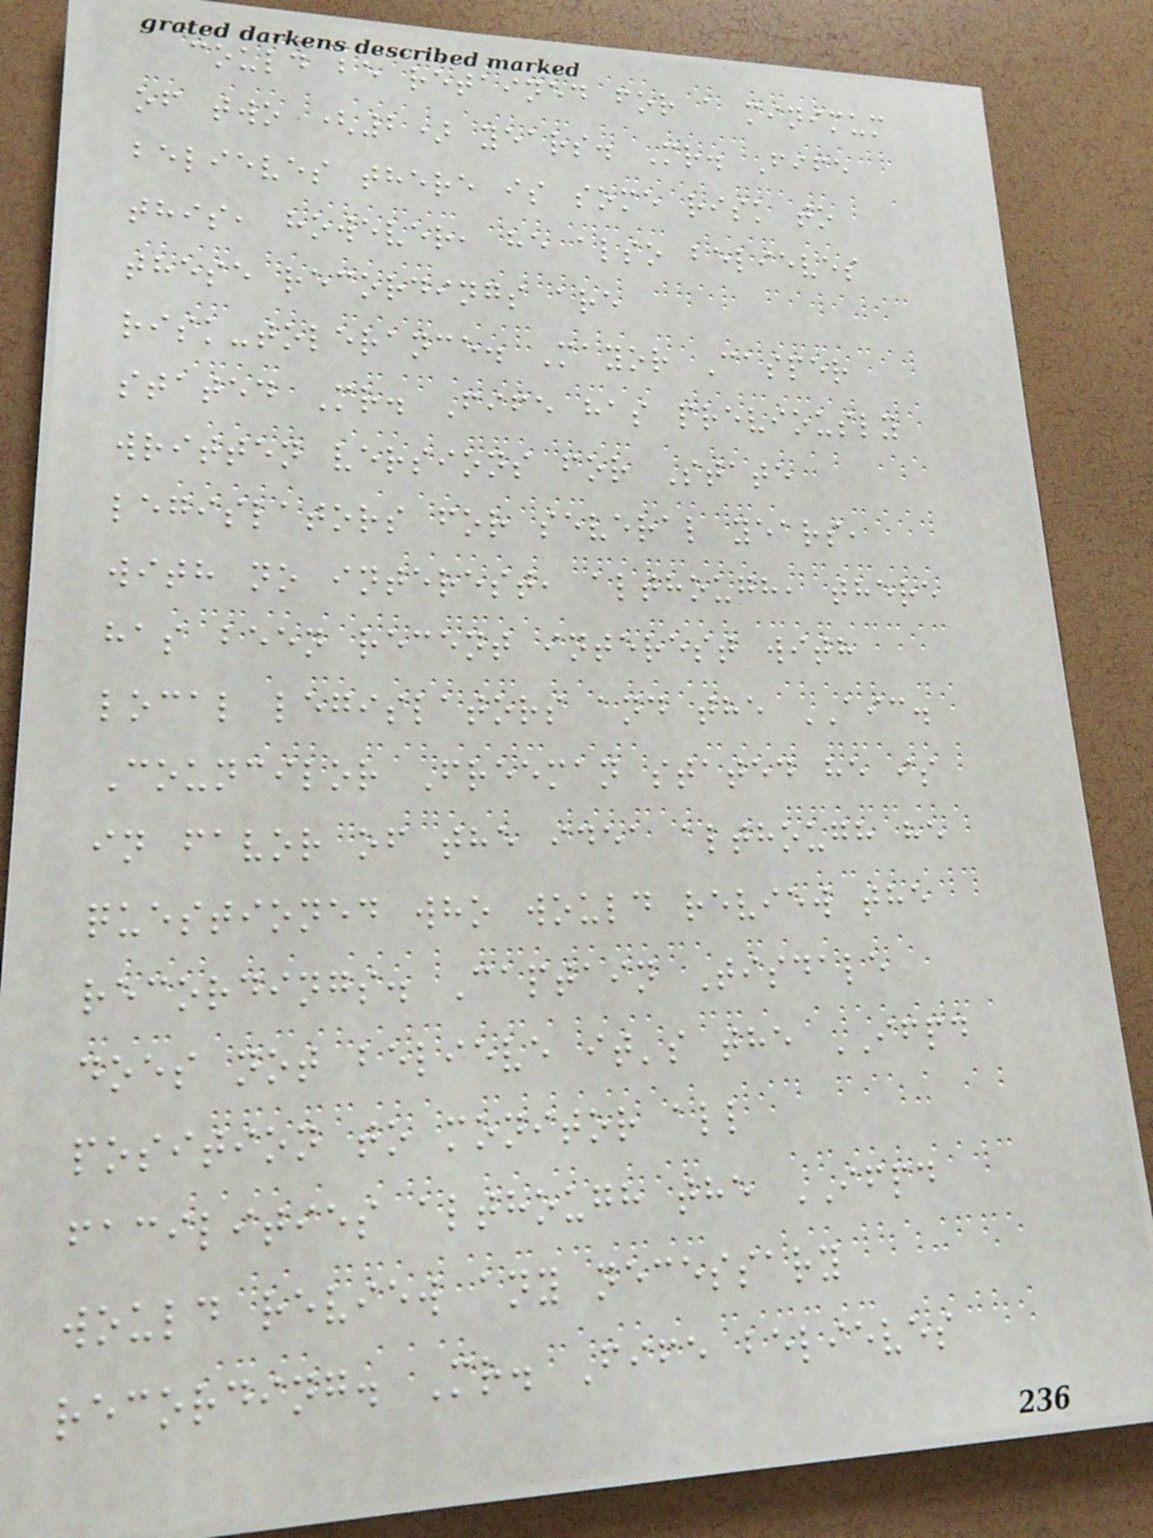could be retained for a minimum
of two (2) years. Mr. Fife
believes there is some risk to
this, however, he also believes
these recordings are
risk-tolerance. Mayor Casper
stated Mr. Fife has previously
written versions for State
legislators for several years,
with no interest, although, there
has been recent interest with
local legislators and the AIC.
Councilor Freeman stated he is
in favor of the idea although he
questioned who would review the
recordings. Captain Tisdale
does not believe it's the IFPD
position to monitor all
facilities although the IFPD
would review any necessary
recording. Mr. Fife believes
